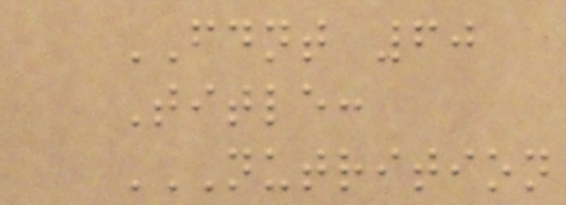FDNT 60
Title:
NUTRITION
